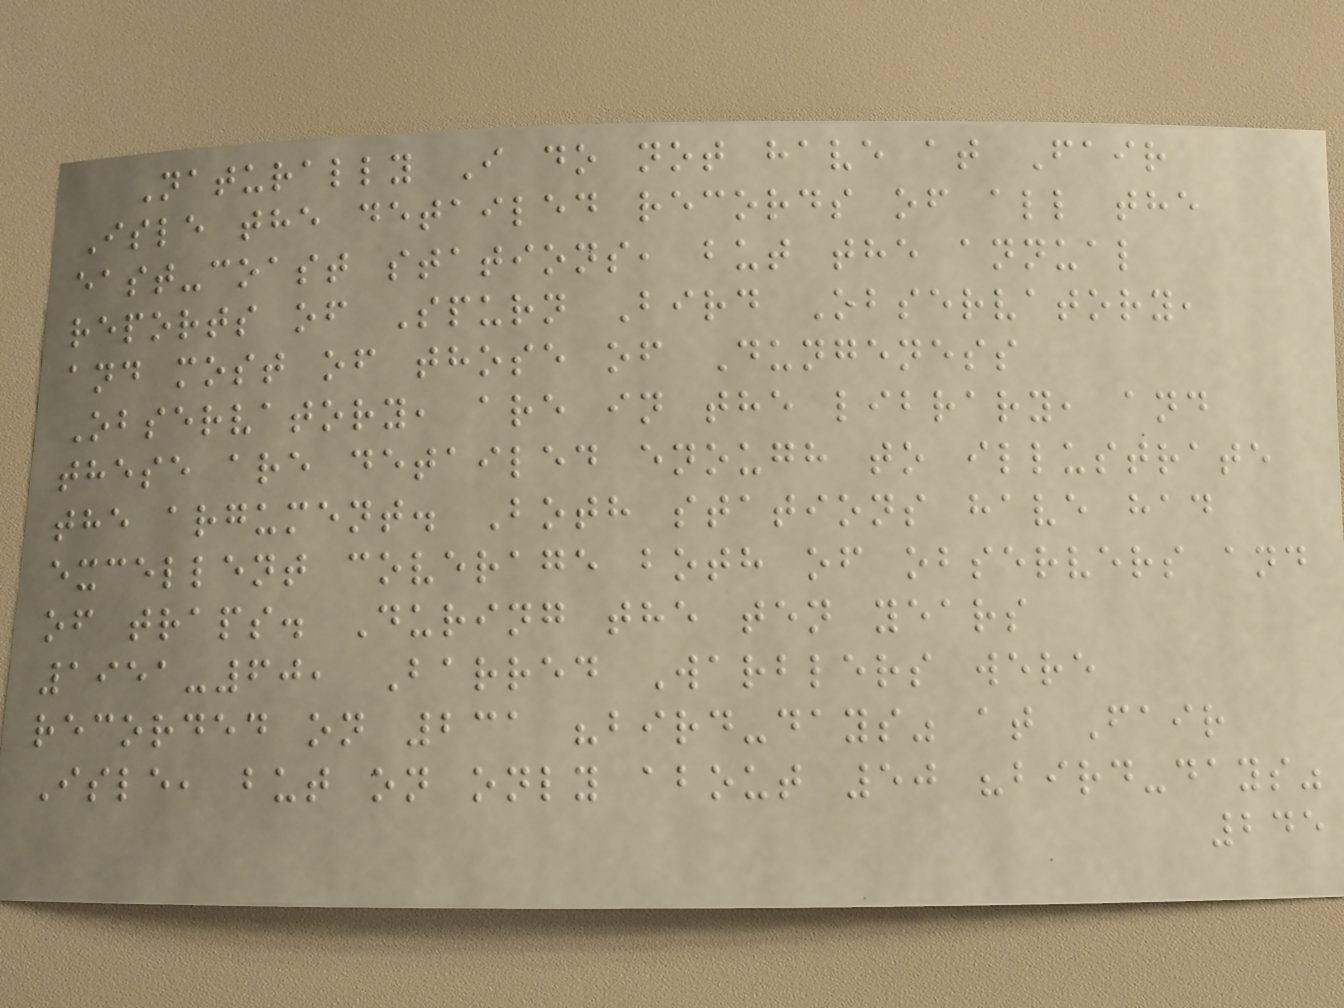Naturally I do not have at Fair
Isle the detailed records of all the
east-coast stations, but the annual
reports of Spurn Bird Observatory,
and most of those of Dungeness
Observatory, are in the library, and
these are detailed enough to illustrate
the argument. Both stations have had
excellent coverage both of observers and
of traps. During the ten years
1951-60, Barred Warblers were
recorded on 231 "bird-days" at Fair
Isle, but on only about 50 "bird-days"
245
